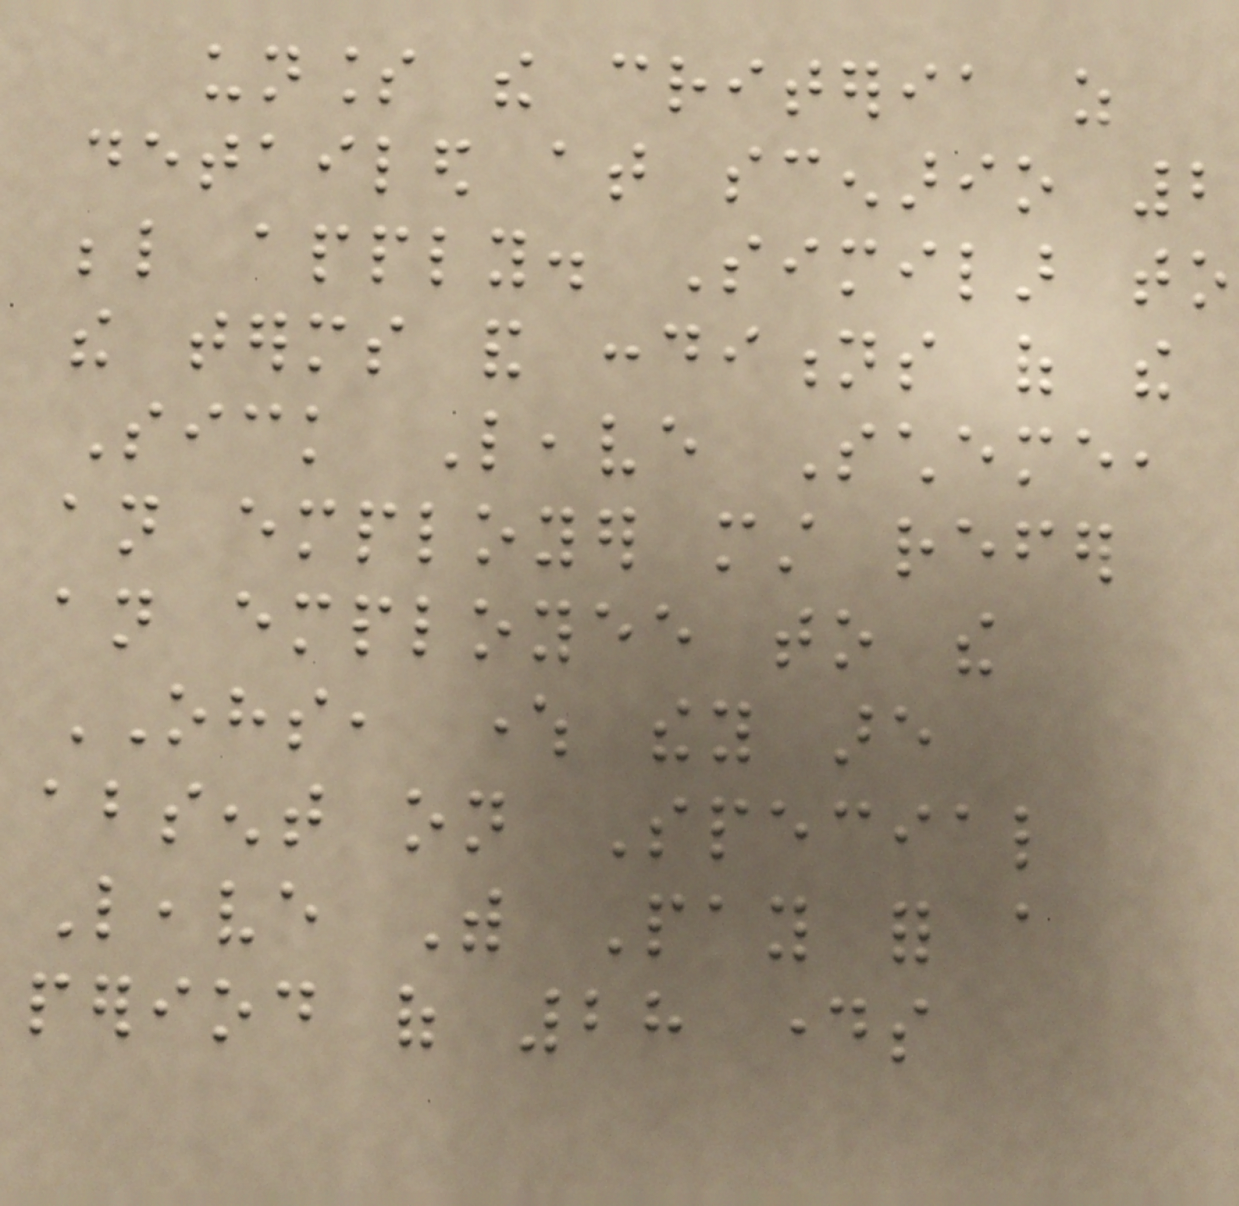unless the criteria as
detailed at scenario 2
below apply. Similar to
the terms and conditions of the
Sick Leave Scheme,
an employer must refer
an employee to the
OHS, where they are
absent on Special
Leave With Pay for a
period of 28 days
